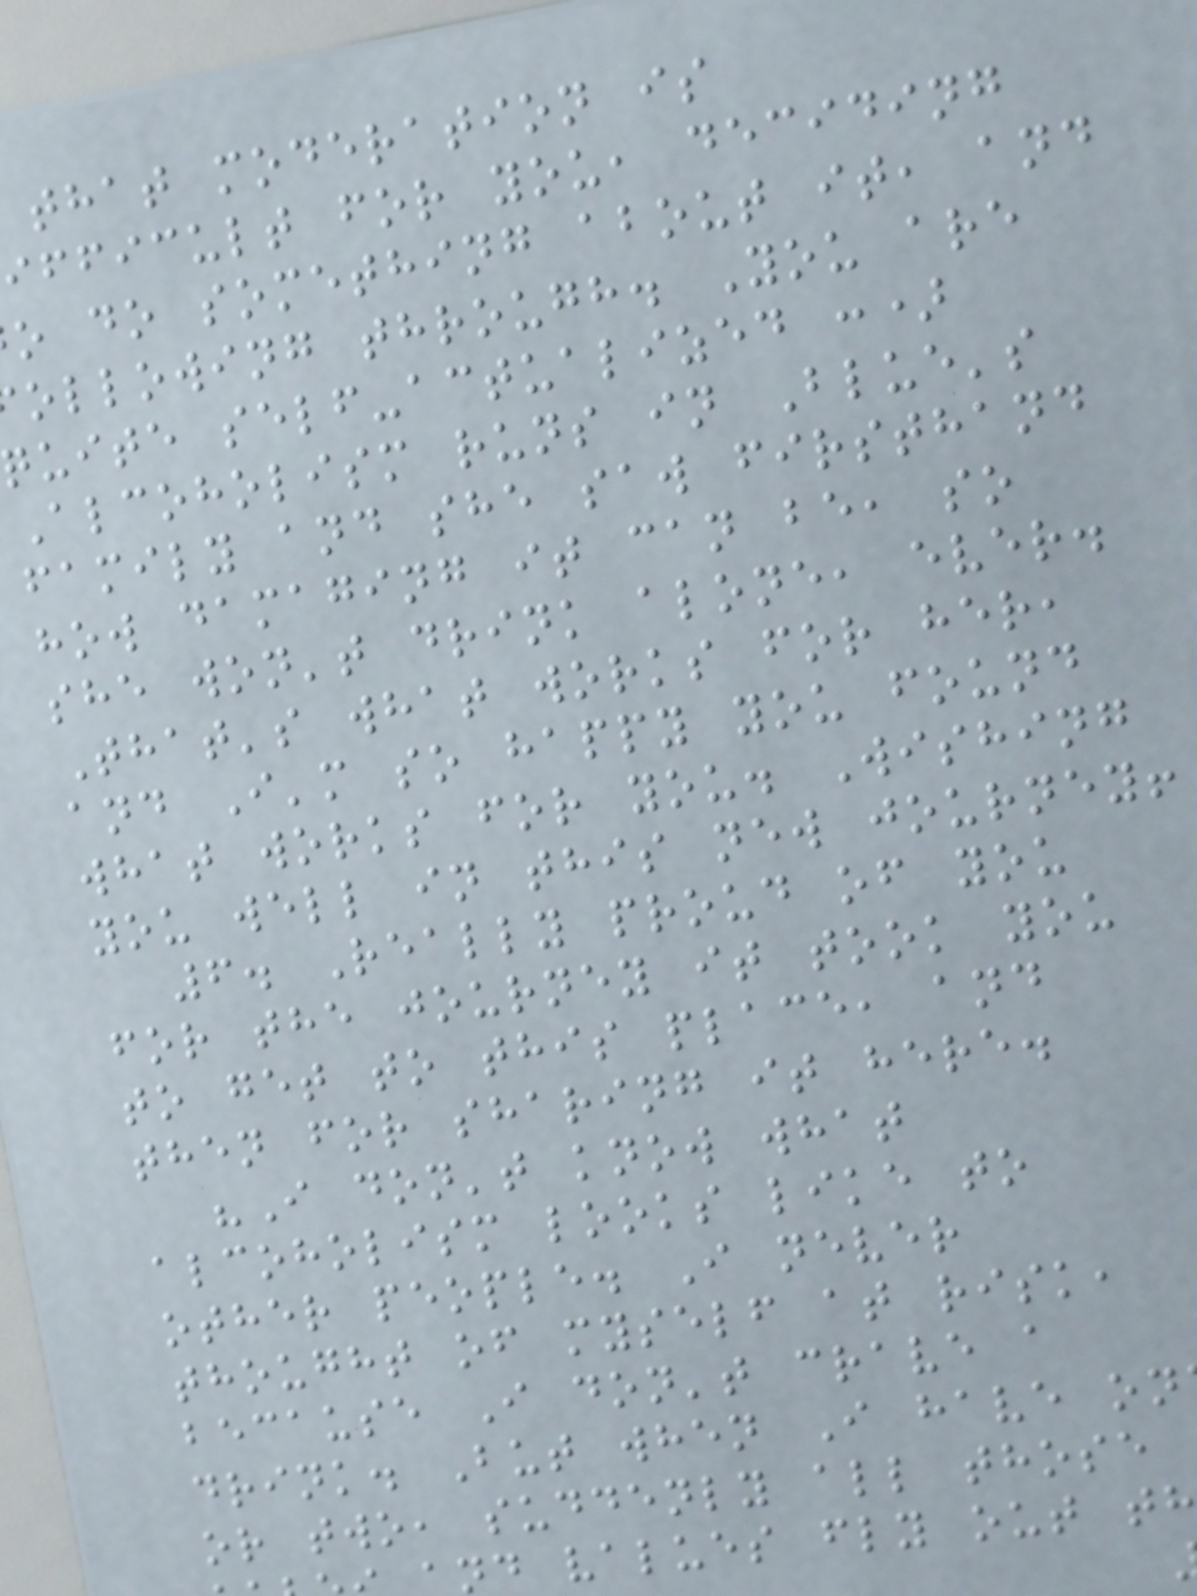that moderation is
ifficult for you, deciding
o do something about it, and
ollowing through. You are
quite self-actualized :)
Alcoholism runs in Blue's
family and she saw firsthand
how damaging it can be, so
she won't drink alone, ever.
That's what works for her,
and I'm so happy you found
what works for you. Wishing
you well in this new journey!
6. Really proud of you
for the journey it took you
to get to this place, and
then for sharing it here.
"I don't know what
alcoholism looks like to
other people. I never
thought of myself at risk,
because I don't crave a
drink. But when I have on
or two, suddenly all those
nd values fly out th
